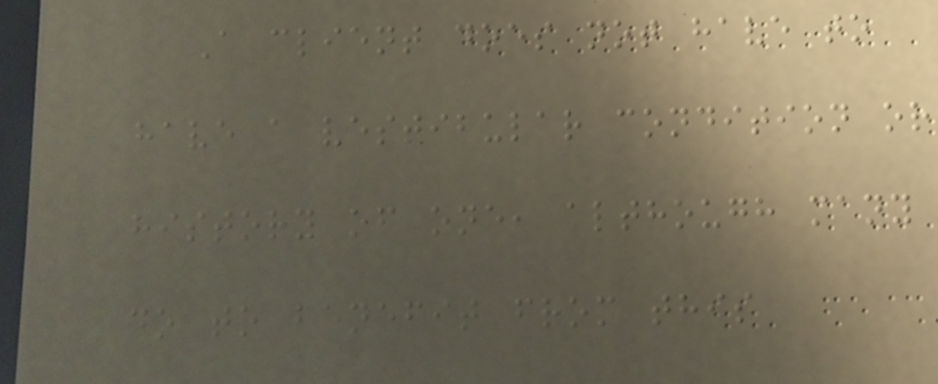A client does not have to
have a vestibular condition or
history of one, although many
do to benefit from this
